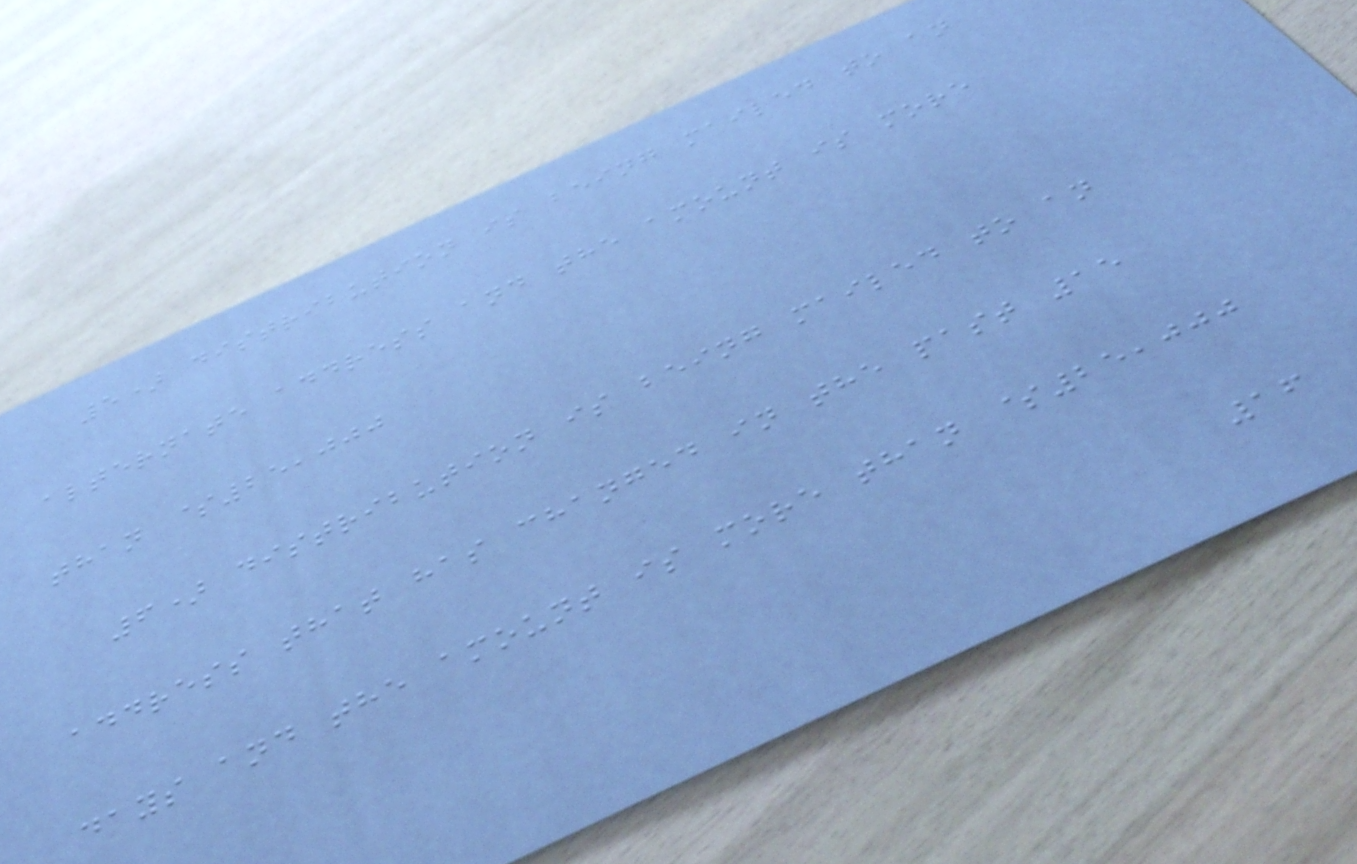5) distribution is being mailed to an
alternate address and the amount is more
than $25,000
6) distribution is being mailed to an
address that has changed in the past 15
days and the amount is more than $25,000
16
